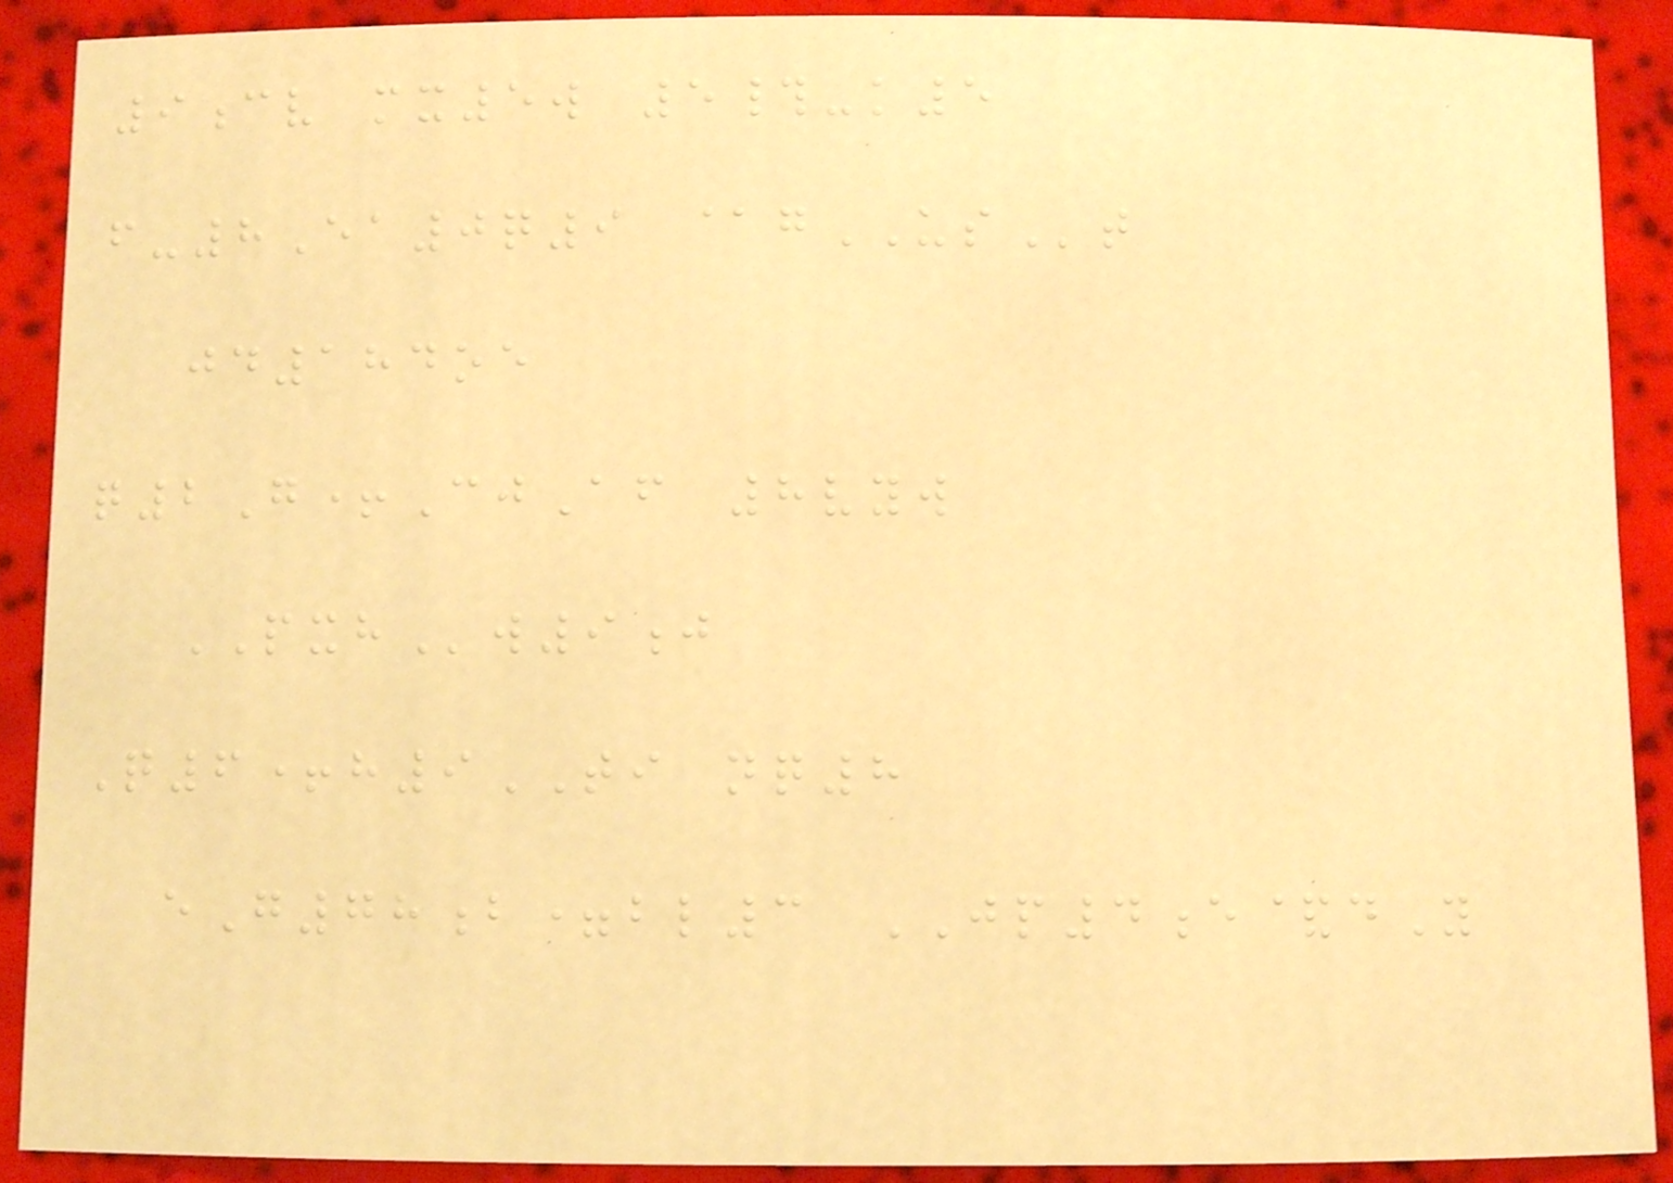9cv mx5w 5#-k5
f-8Ea0q9 @gUSt
jd184oe
q2G+CjAf 8vyw
PXHw9j
Q6+h9TI nq8
eG78b=bl3 JP4e&dY
